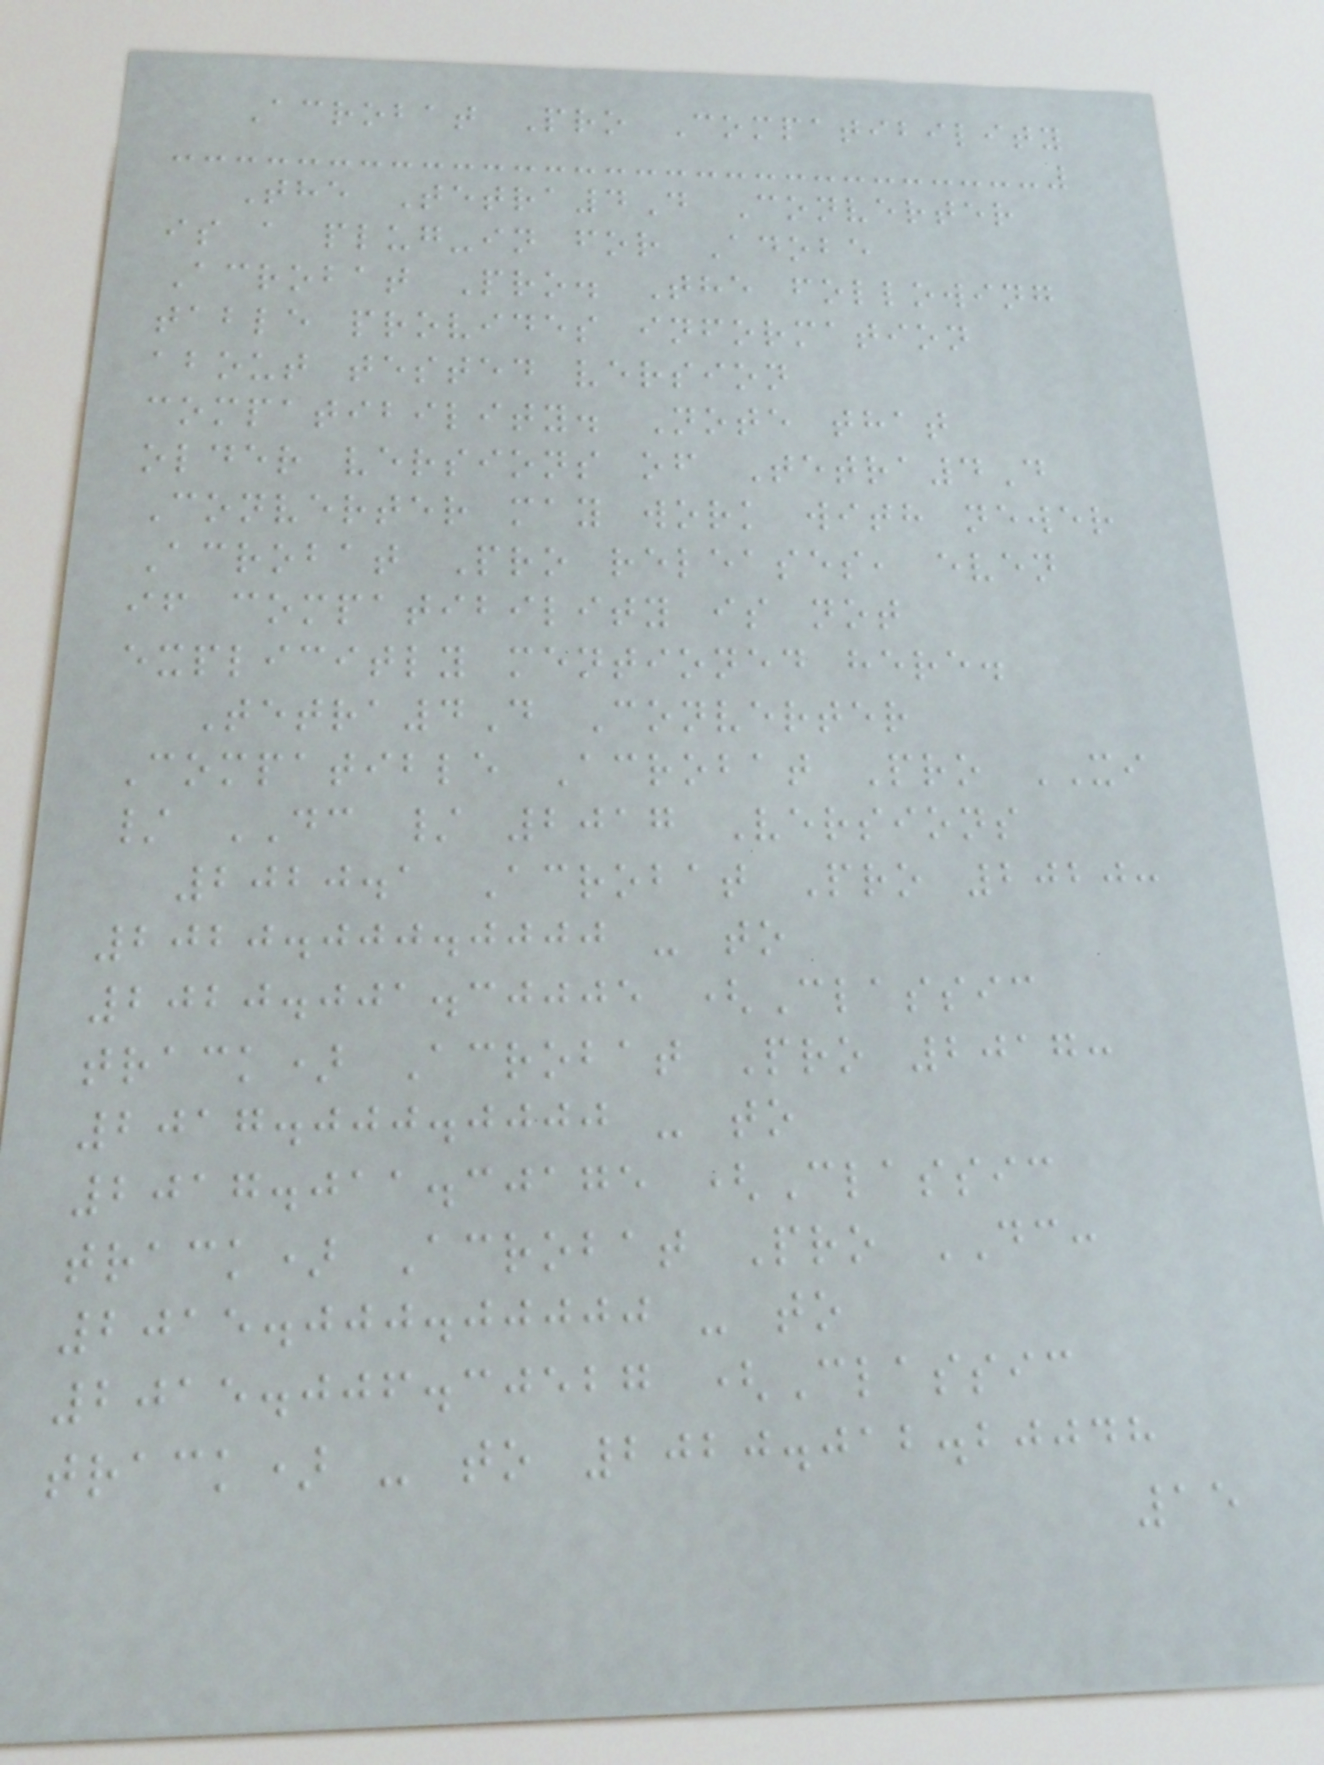Acrobat Pro Compatibility
The Tetra4D Converter
is a plug-in for Adobe
Acrobat Pro. The following
table provides information
about tested version
compatibility. Note that
older versions of Tetra4D
Converter may work with newer
Acrobat Pro releases, even
if compatibility is not
explicitly mentioned here.
Tetra4D Converter
Compatible Acrobat Pro XI
/ DC / 2017 Versions
2020.1 Acrobat Pro 2020:
2020.000.0000 - to
2020.001.30005 (Classic
track) Acrobat Pro 2017:
2017.000.0000 - to
2017.011.30175 (Classic
track) Acrobat Pro DC:
2015.000.00000 - to
2015.006.30527 (Classic
track) - to 2020.012.20048
15
